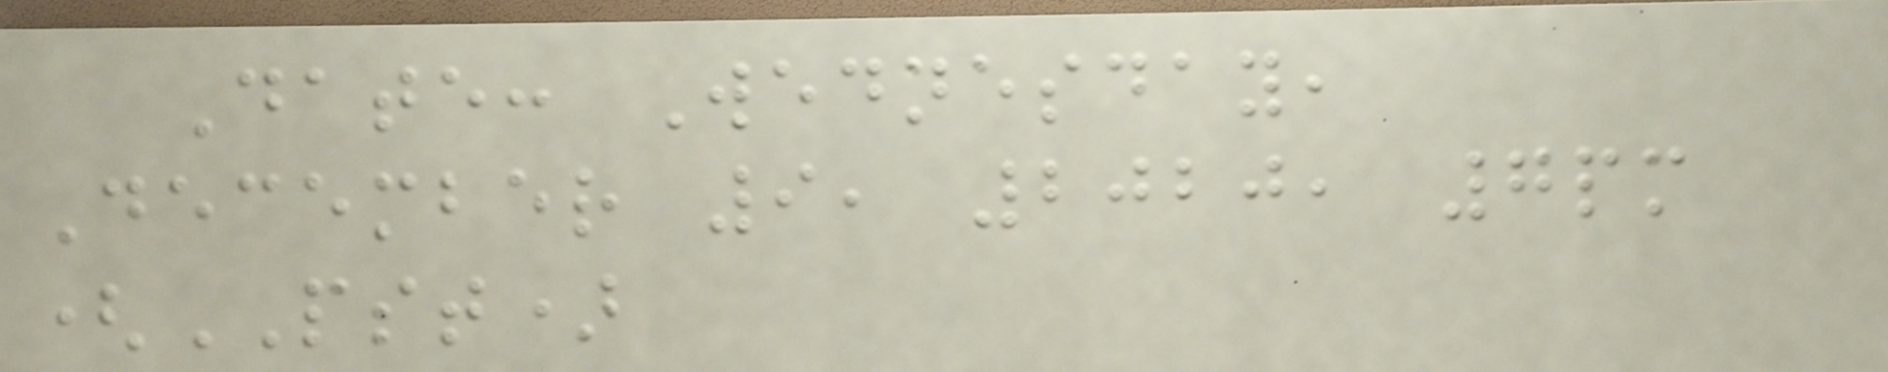Date: Wednesday,
December 9, 2020, 7pm
(PST)
